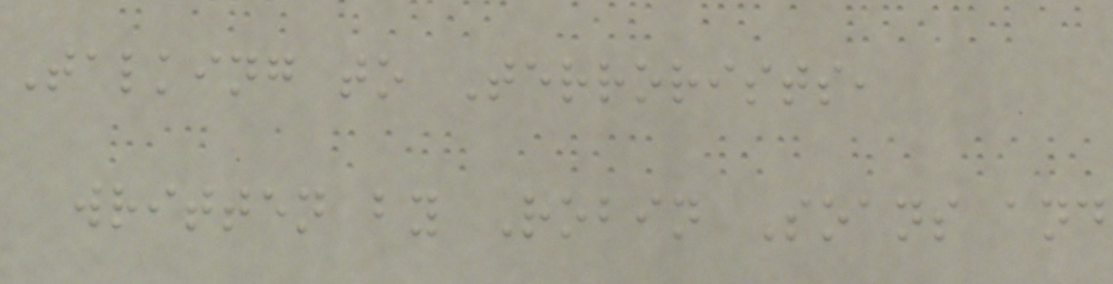Talking to Terrorists,
written by Robin Soans and
